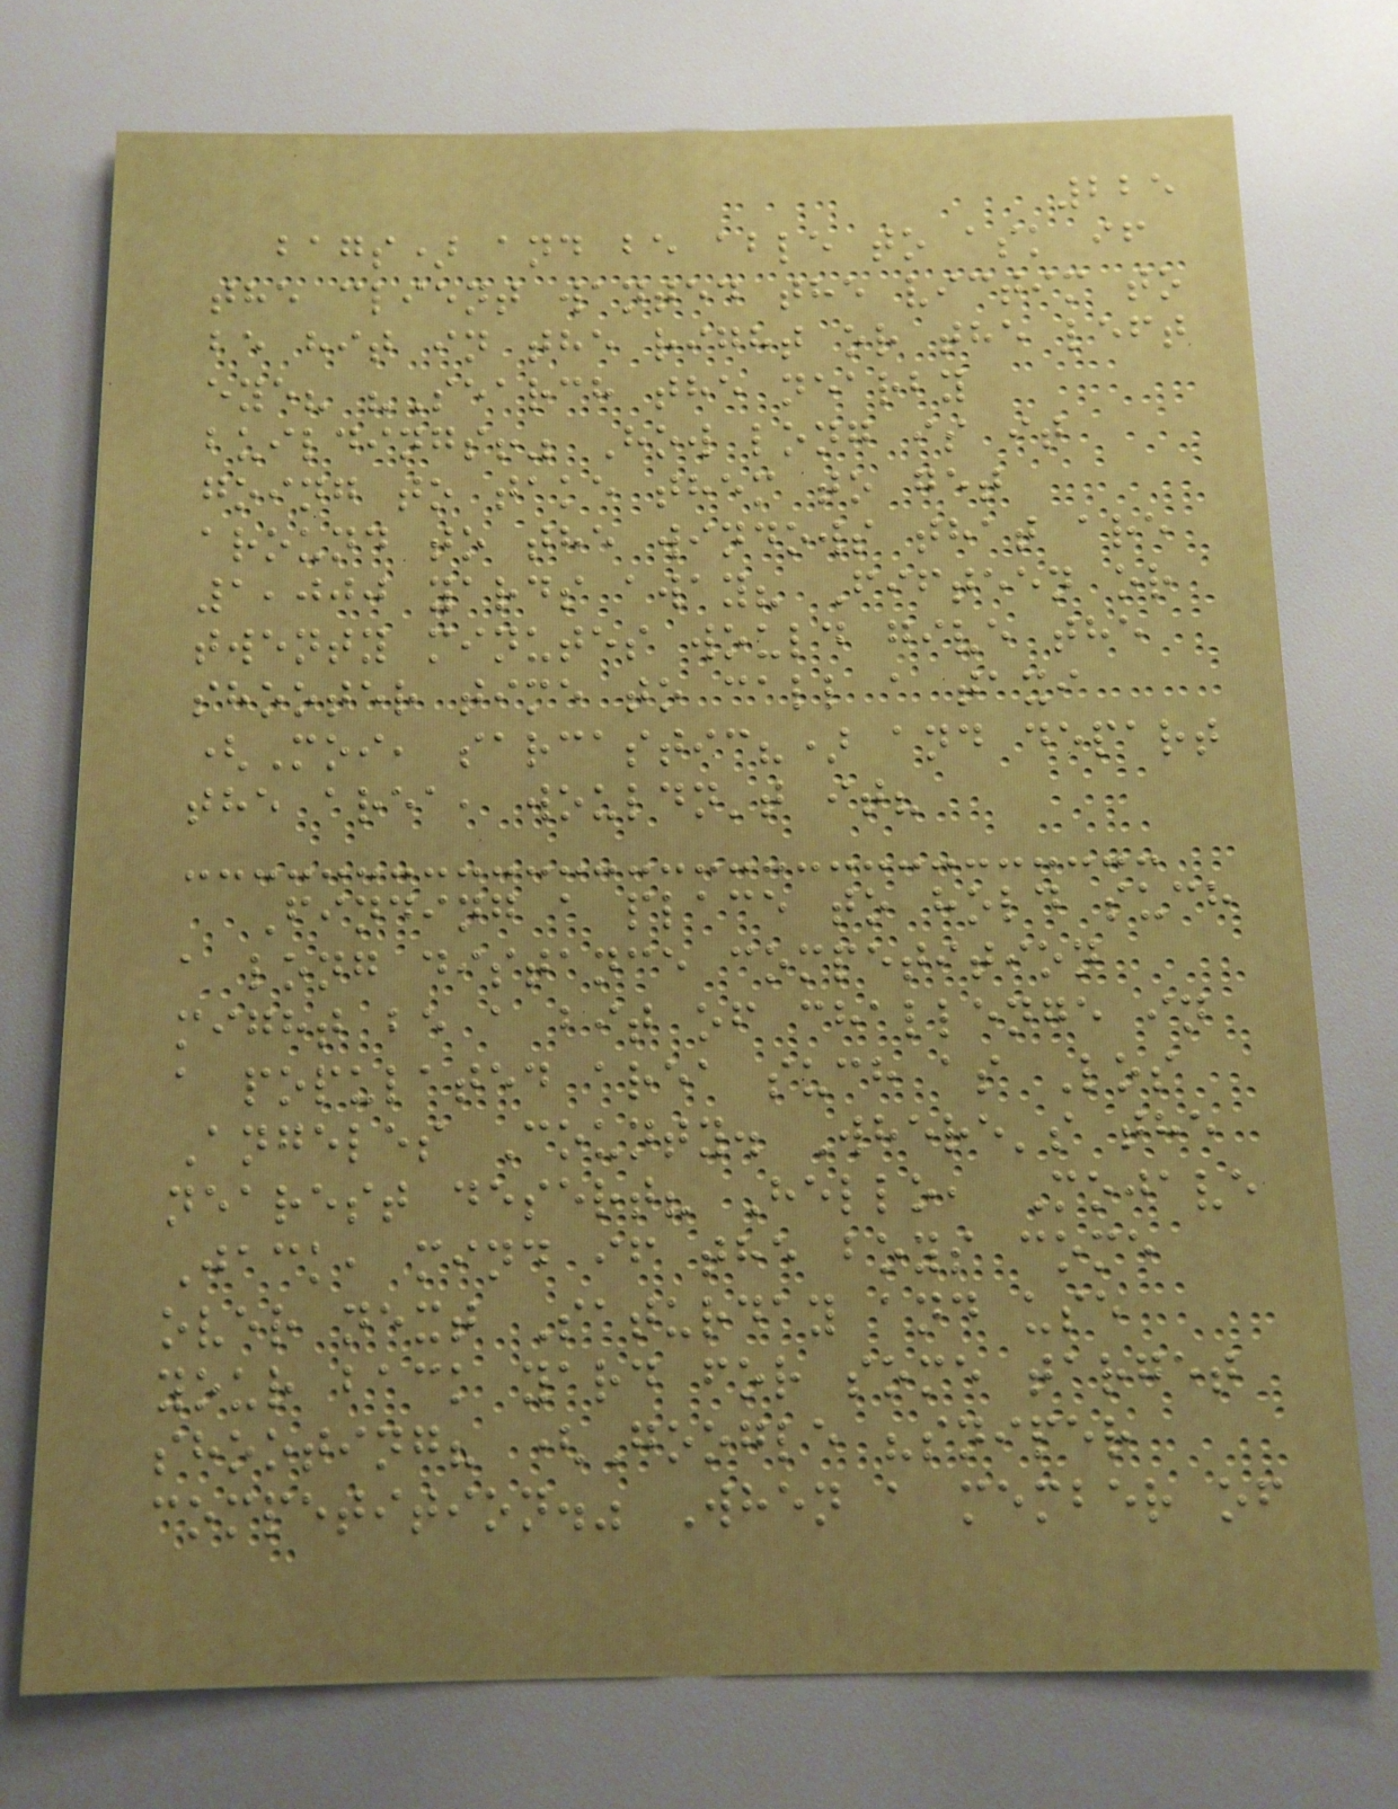225
bags) and be able to ask if
the client wanted the victim to
be hit in the right or the left
eye? "Search the nearby
buildings!" How long is it
going to take them to get
around to the windows that are
1,000 yards away? Fifteen or
twenty minutes would give the
shooter time to call a taxi
(Moi, sarcastic?) and depart
the area, wouldn't it?
Finding a place to hold such
a long distance competition
might be a bit of challenge in
a populated area such as Los
Angeles County. Where's the
nearest desert? Hello, Mojave
Jack, mind if the boys come
over next Saturday and use
your back yard for some target
shooting? (Google "sniper
competition." When a member of
